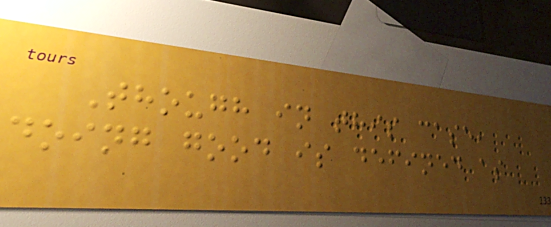Though in this case,
doing good is defined as
